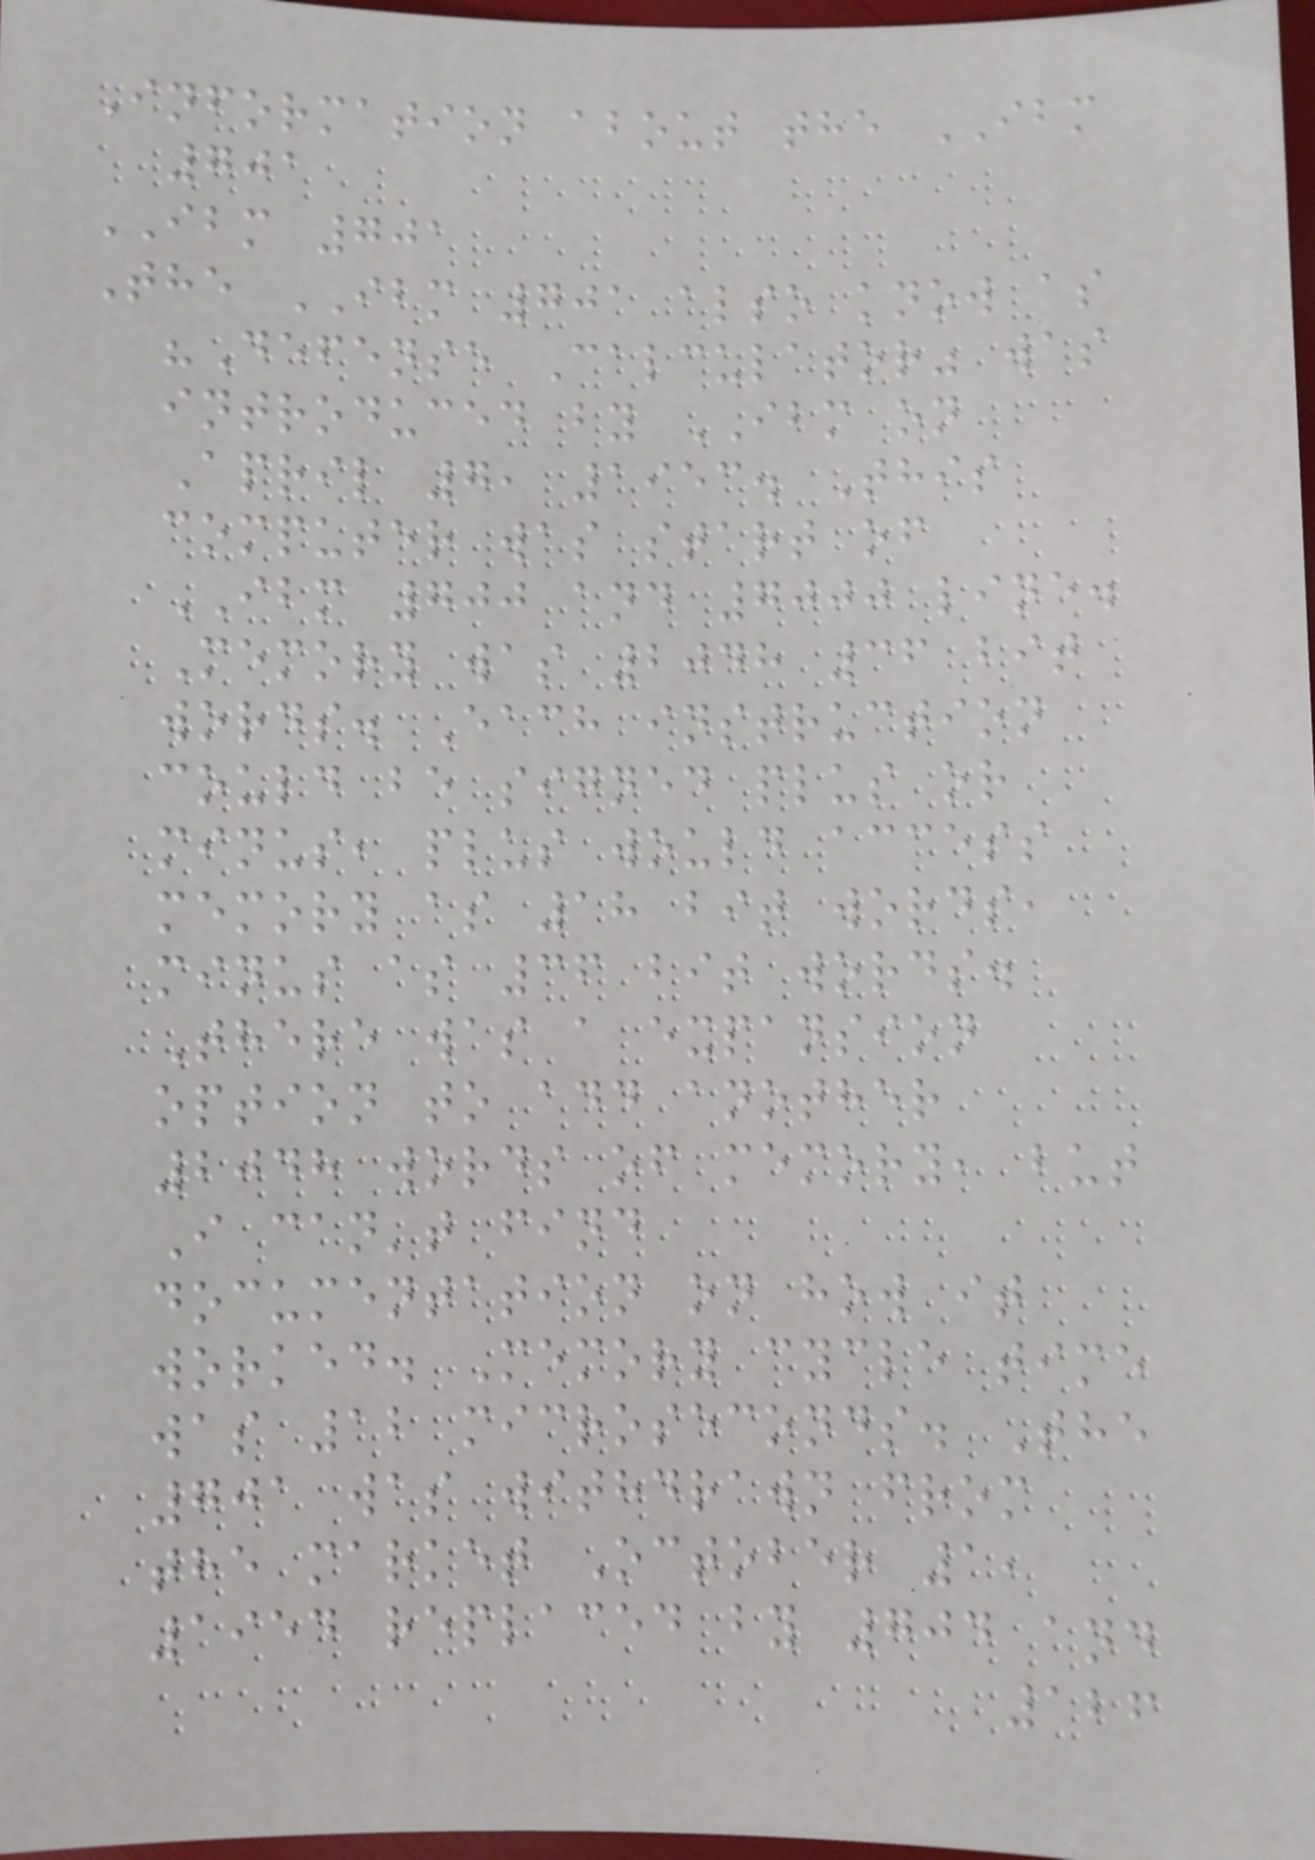Information about the IBM
701
IBM 701
The IBM 701 also know as
"Defense Calculator" was
introduced by IBM on
April 7, 1953. This
computer was start of
IBM 700 and 7000 line.
Memory was 2048 36 bit
words. Each instruction
could be signed plus or
minus, plus would access
memory as 18 bit words,
minus as 36 bit words.
There was a expansion
option to add another
2048 words of memory, but
I can't find
documentation on how it
worked. Memory cycle time
was 12 microseconds. The
701 was withdrawn from
the market October 1,
1954 replaced by 704 and
126
